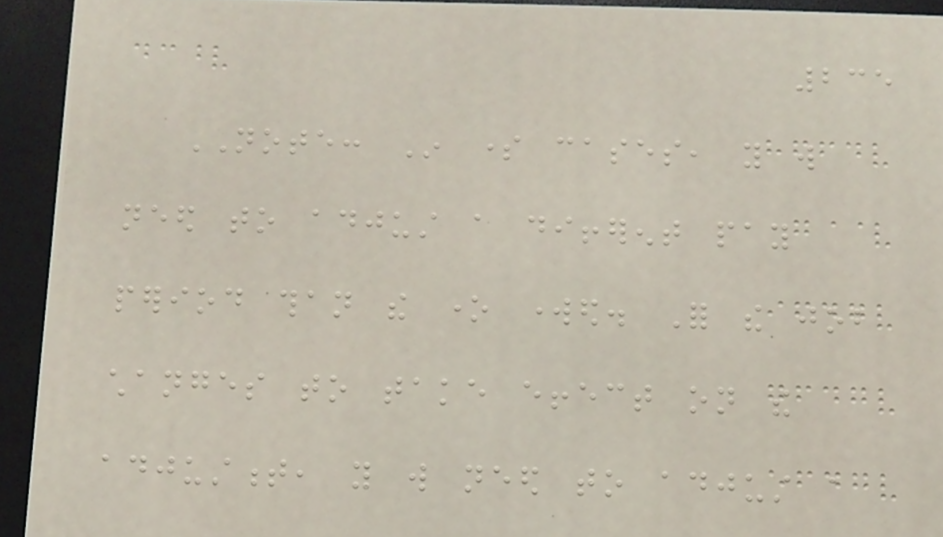235
NOTE: In some cases, you will
need to adjust a different pay
period than the one worked. For the job
changes to take effect on the
adjustment, you will need to adjust a
